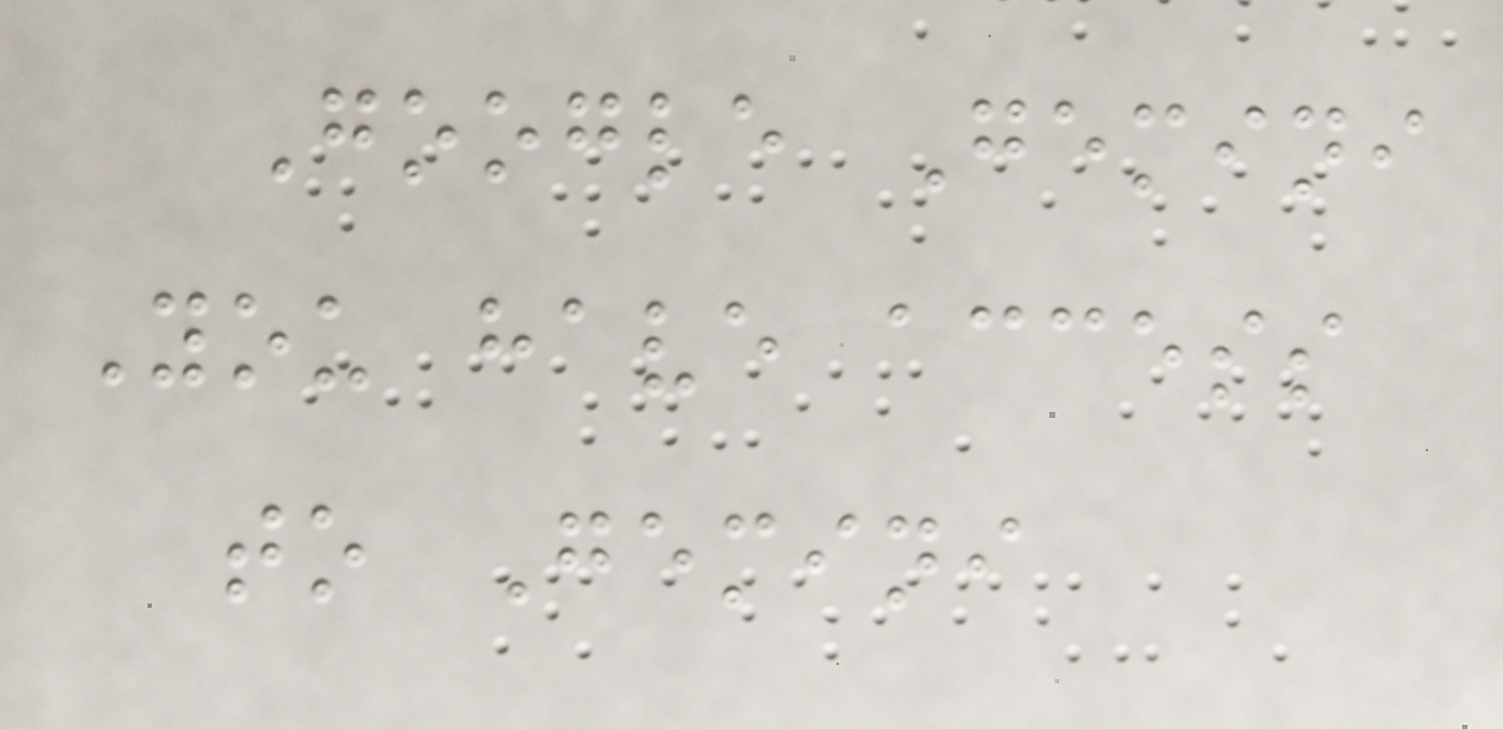Google Gemini
You have access
to Gemini
